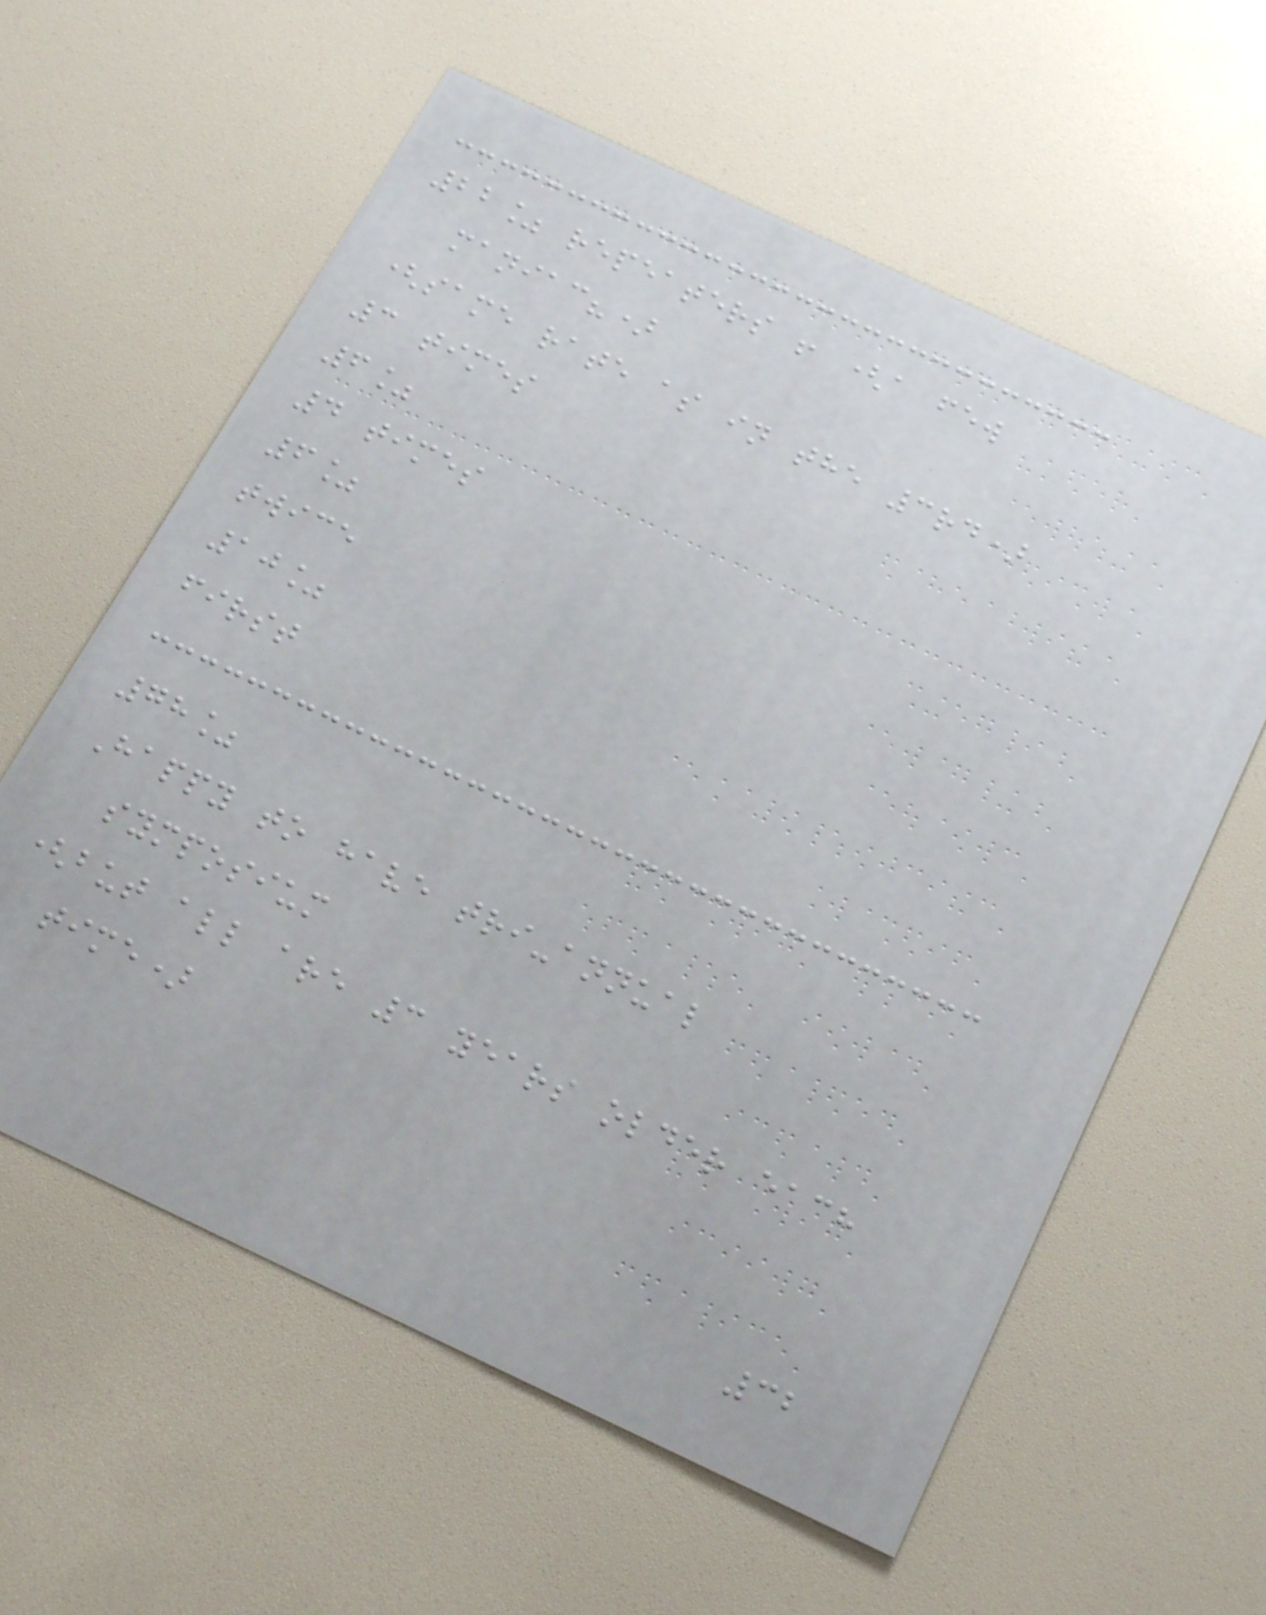22% repeaters ! (a few
maniac?)
(same rate as in the 3rd)
3 times
6%
4 times
6%
twice
10%
first
78%
Happy to have tri-annual
symposium
(but all are 3 years older each
time)
32
